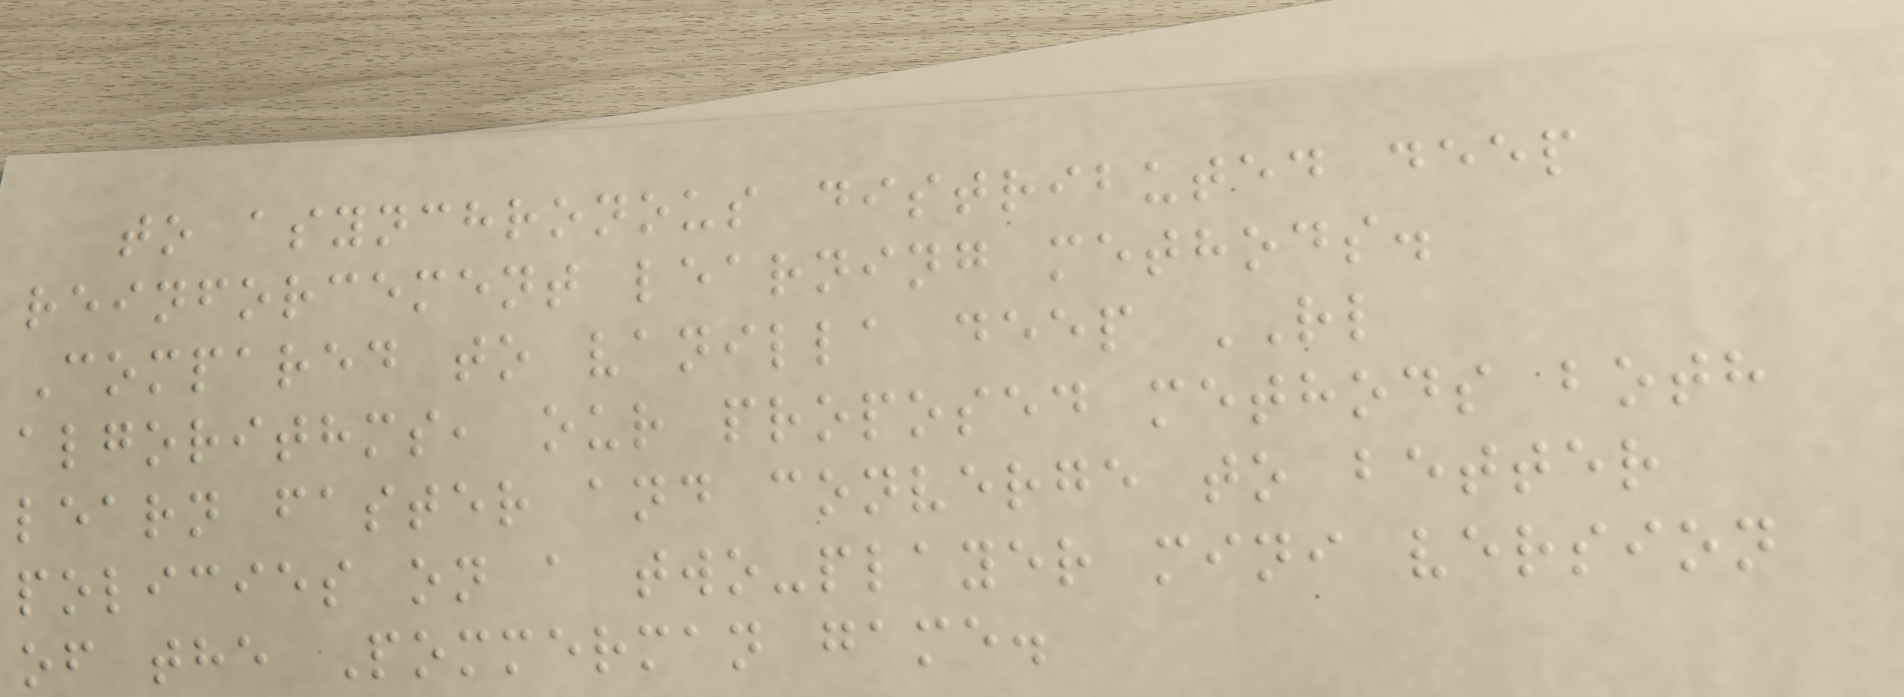to asynchronous distributed deep
reinforcement learning methods.
Compared to vanilla deep RL
algorithms, our proposed methods both
learn faster and converge to better
policies on a two-player mini version
of the Pommerman game.
